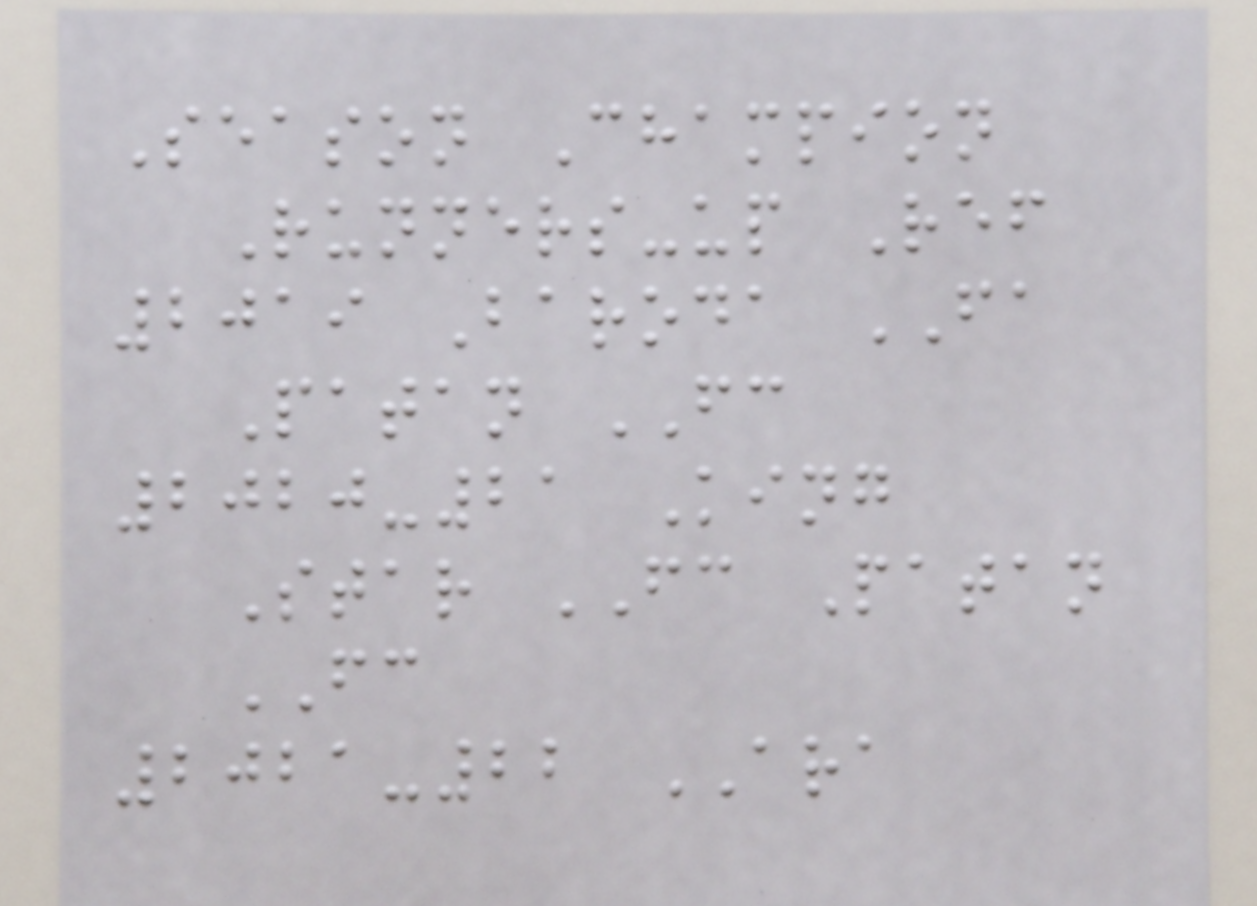Season Champion
Runners-up Ref
2019 Baroda FA
Patan FC
2020-21 King
Star FC Patan
FC
2021-22 ARA
